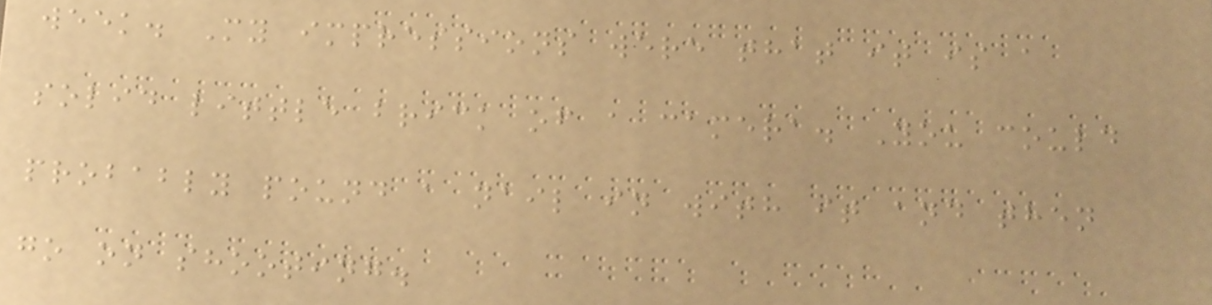week. My impressions were that it is a
solid little brick of a camera. You could
probably pound a nail in with it and then
go on shooting.
